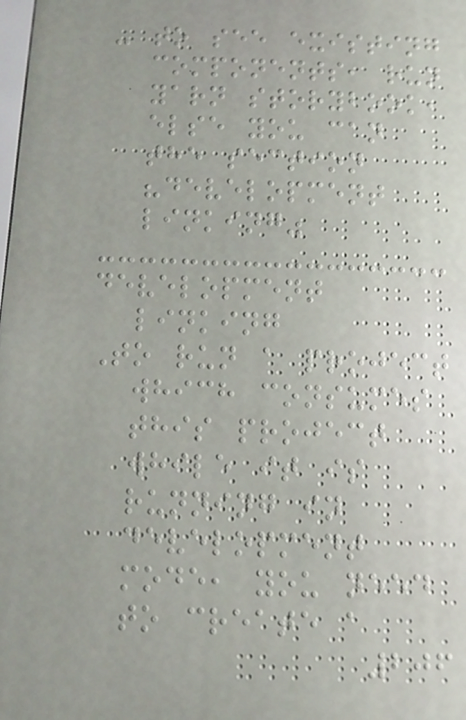- to see existing
components, run
yarn storybook,
else you can
the section
"development
linking"
development
linking
To run a project
which consumes
this project
while it is
running in
development
mode, you need
to create a
206
